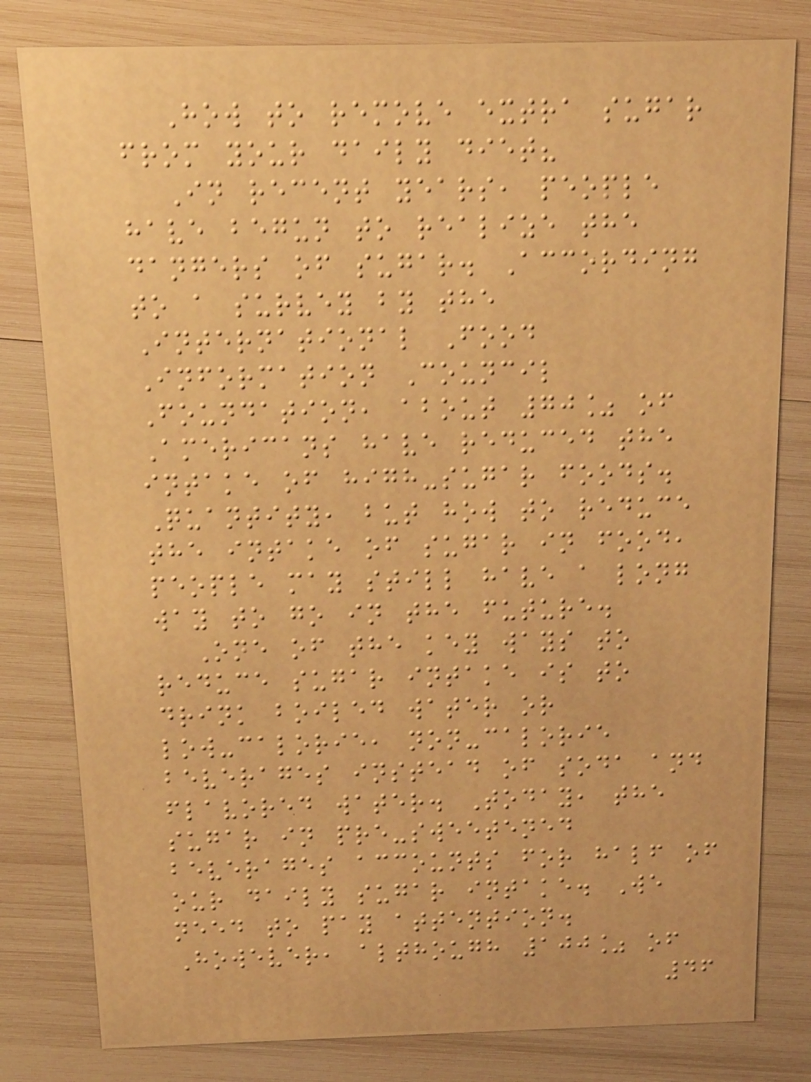How to remove extra sugar
from your daily diet?
In recent years, people
have begun to realize the
dangers of sugar. According
to a survey by the
International Food
Information Council
Foundation, about 70% of
Americans have reduced the
intake of high-sugar foods.
Quantity, but how to reduce
the intake of sugar in food,
people may still have a long
way to go in the future.
One of the key ways to
reduce sugar intake is to
drink boiled water or
low-calorie, non-calorie
beverages instead of soda and
flavored water. Today, the
sugar in pre-sweetened
beverages accounts for half of
our daily sugar intake. We
need to pay attention.
However, although 100% of
46
